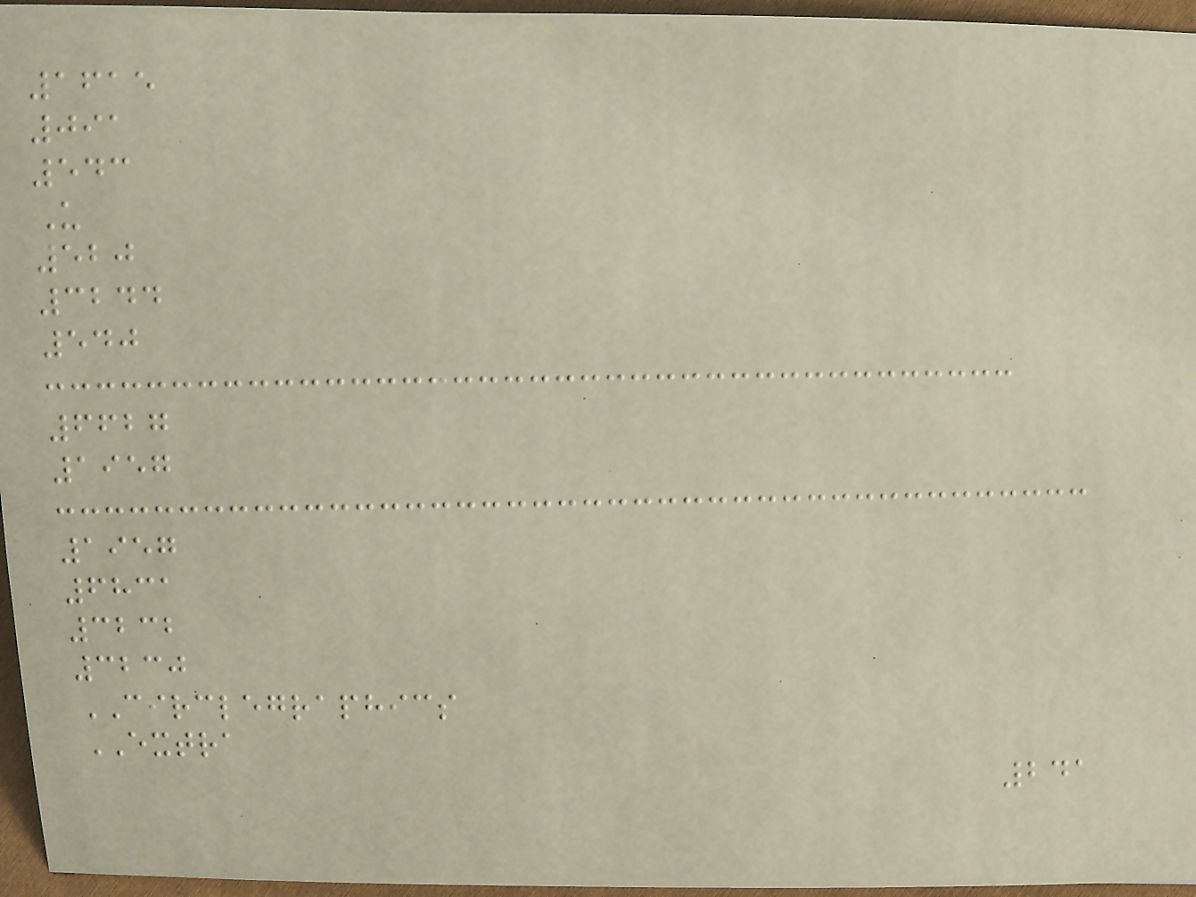1615
091
543
U
520
3244
540
6627
1957
1957
6831
3232
3230
CIRCLEGRAPHICS
EXTRA
241
